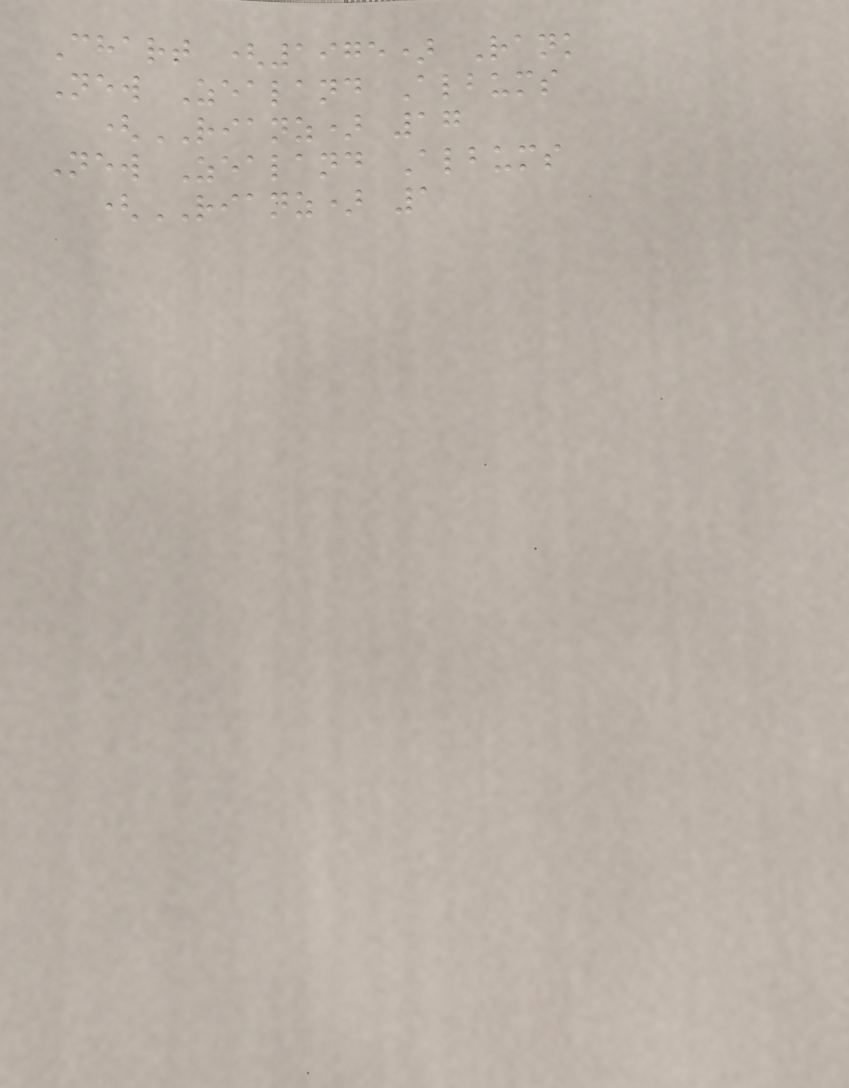Chart (1975) Rank
New Zealand Albums
(RIANZ) 17
New Zealand Albums
(RIANZ) 1
